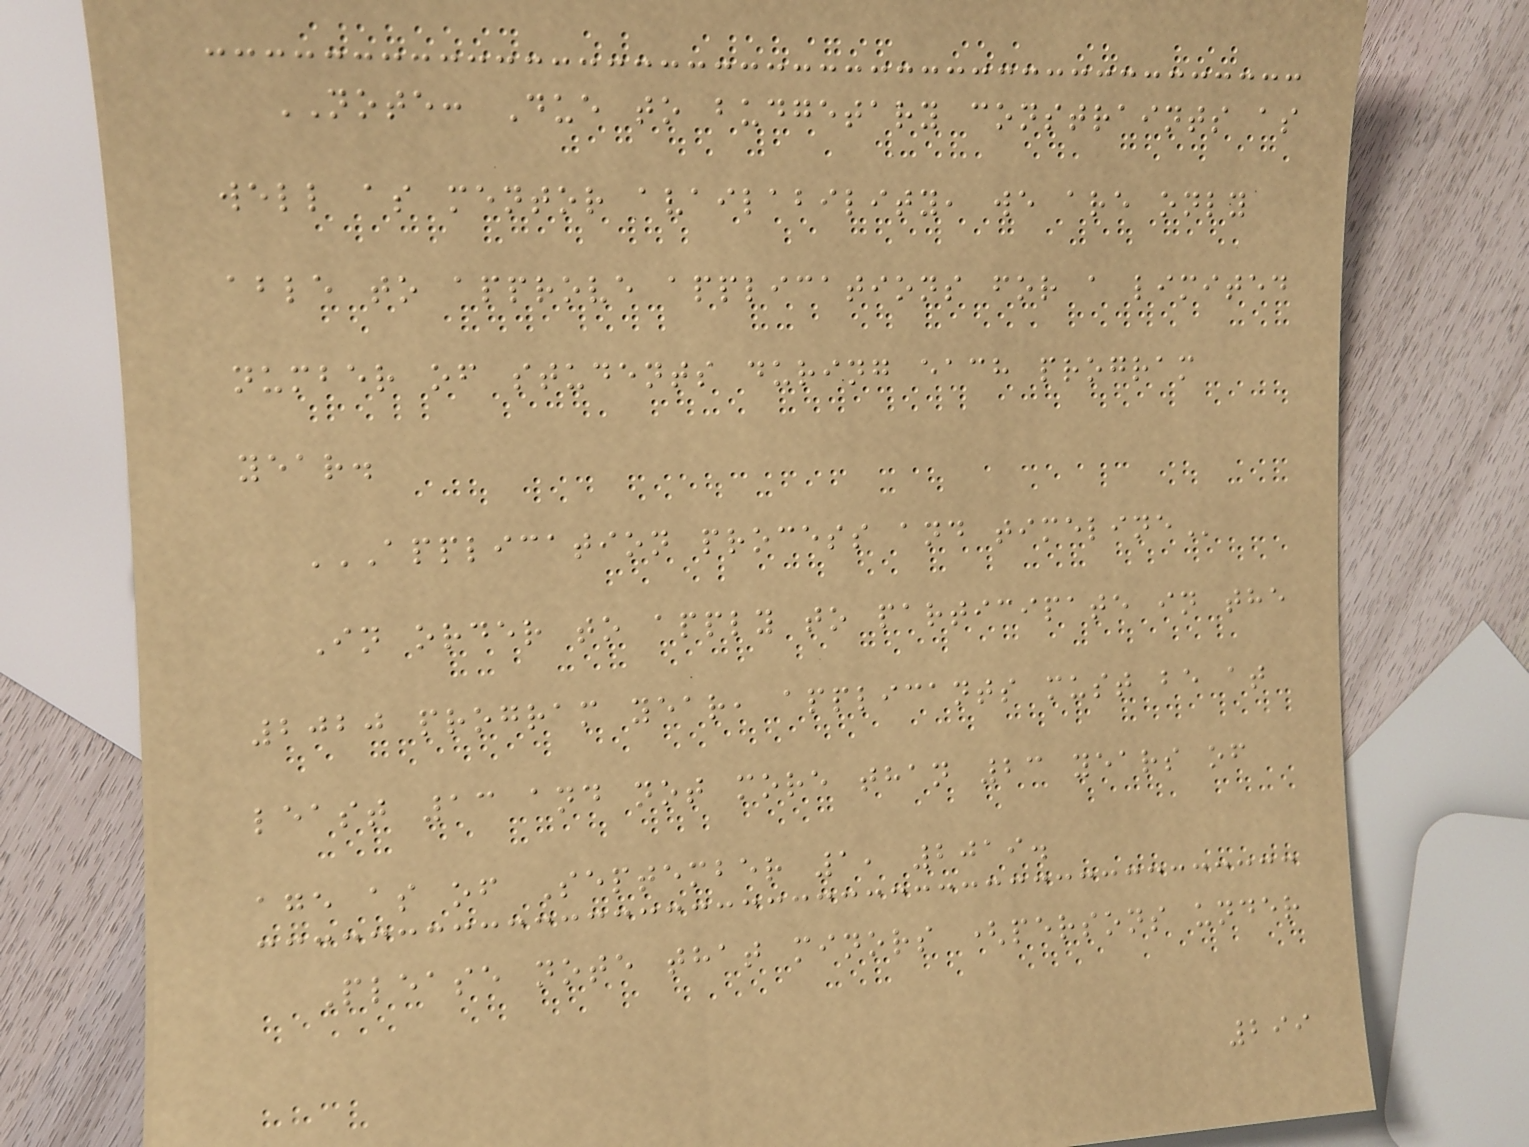NOTE: Due to budgetary constraints as
well as mentor availability, we are only
able to approve applications for a limited
number of students during each program
year.
APPLICATION PROCESS AND TIMELINE
In order to apply to participate in the
2020 program year, applicants must be at
least 13 and not more than 23 years of
age as of September 1, 2019.
Please note that minors (persons under
299
